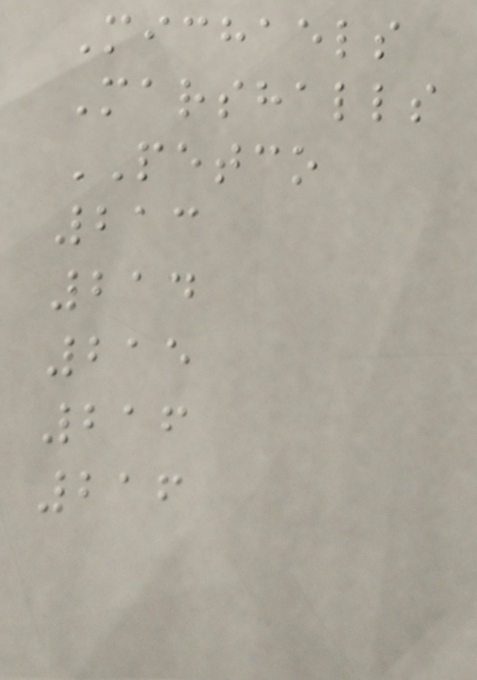Michaels
Marshalls
PETCO
213
214
215
216
216
